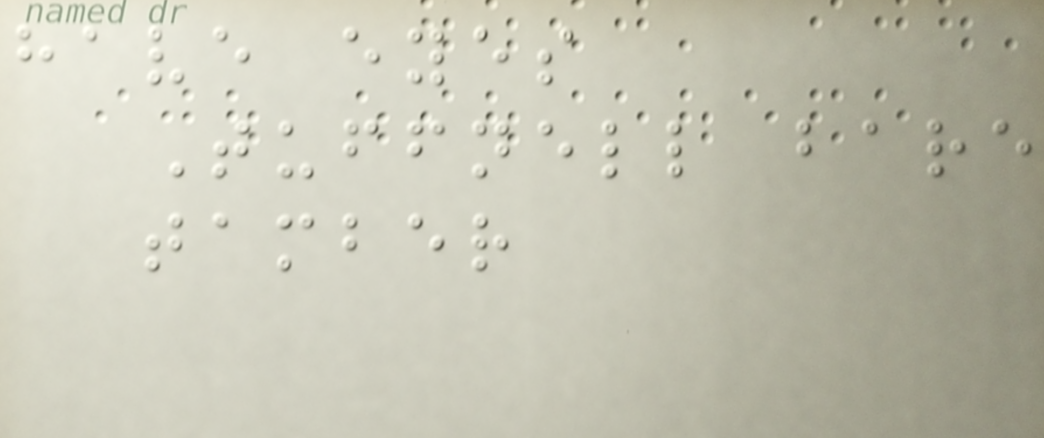have eyes
Tuffnell bare
tamber
